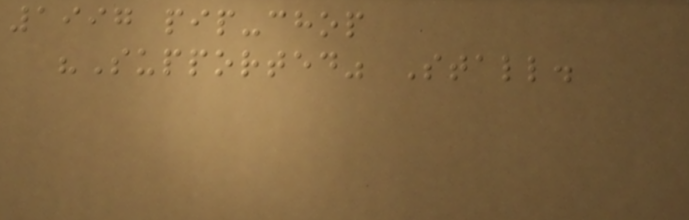1997 pip-chop
"Supported" Stall.
